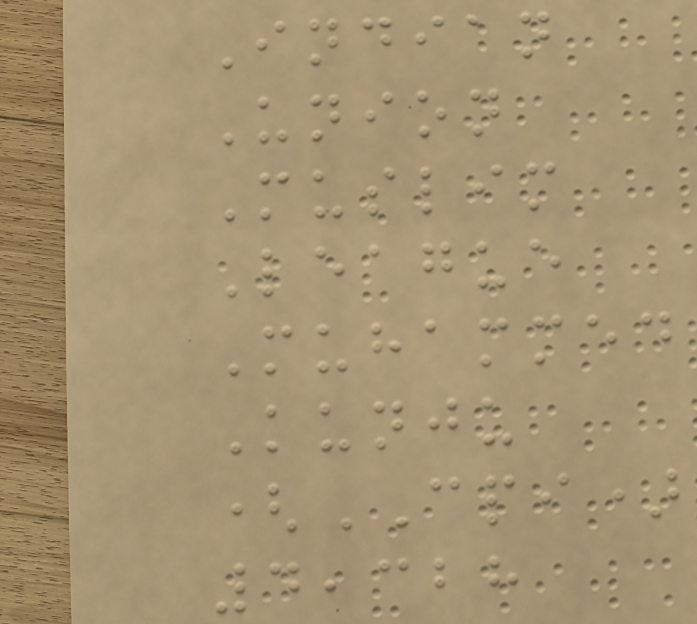Indian
Union
Muslim
League
Muhammed
Kunju
(CPI)
4,328
